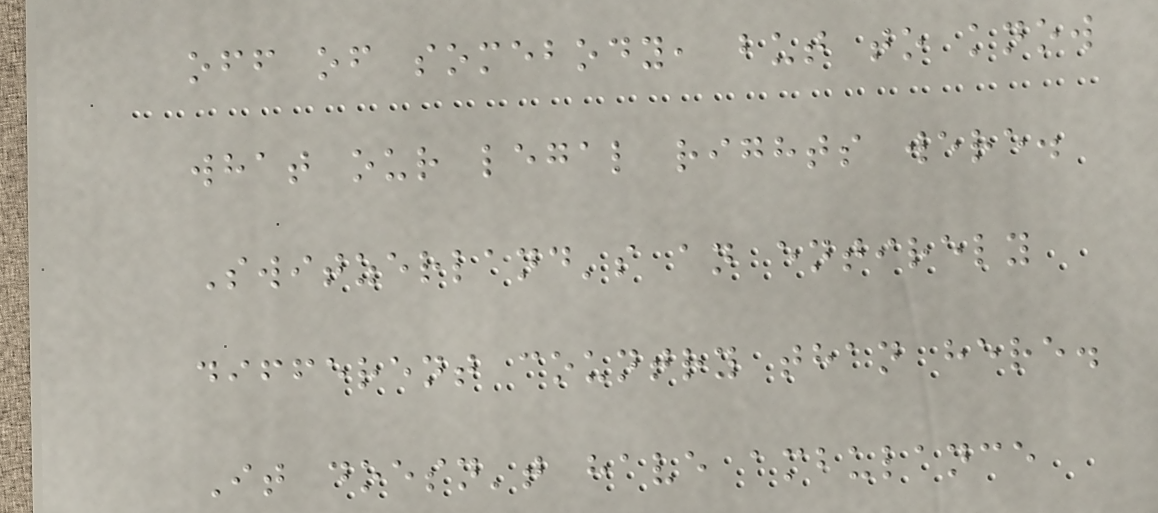off of somebody, but to know
what our legal rights were.
Switzerland's an entirely
different country than here.
It doesn't have ambulance
